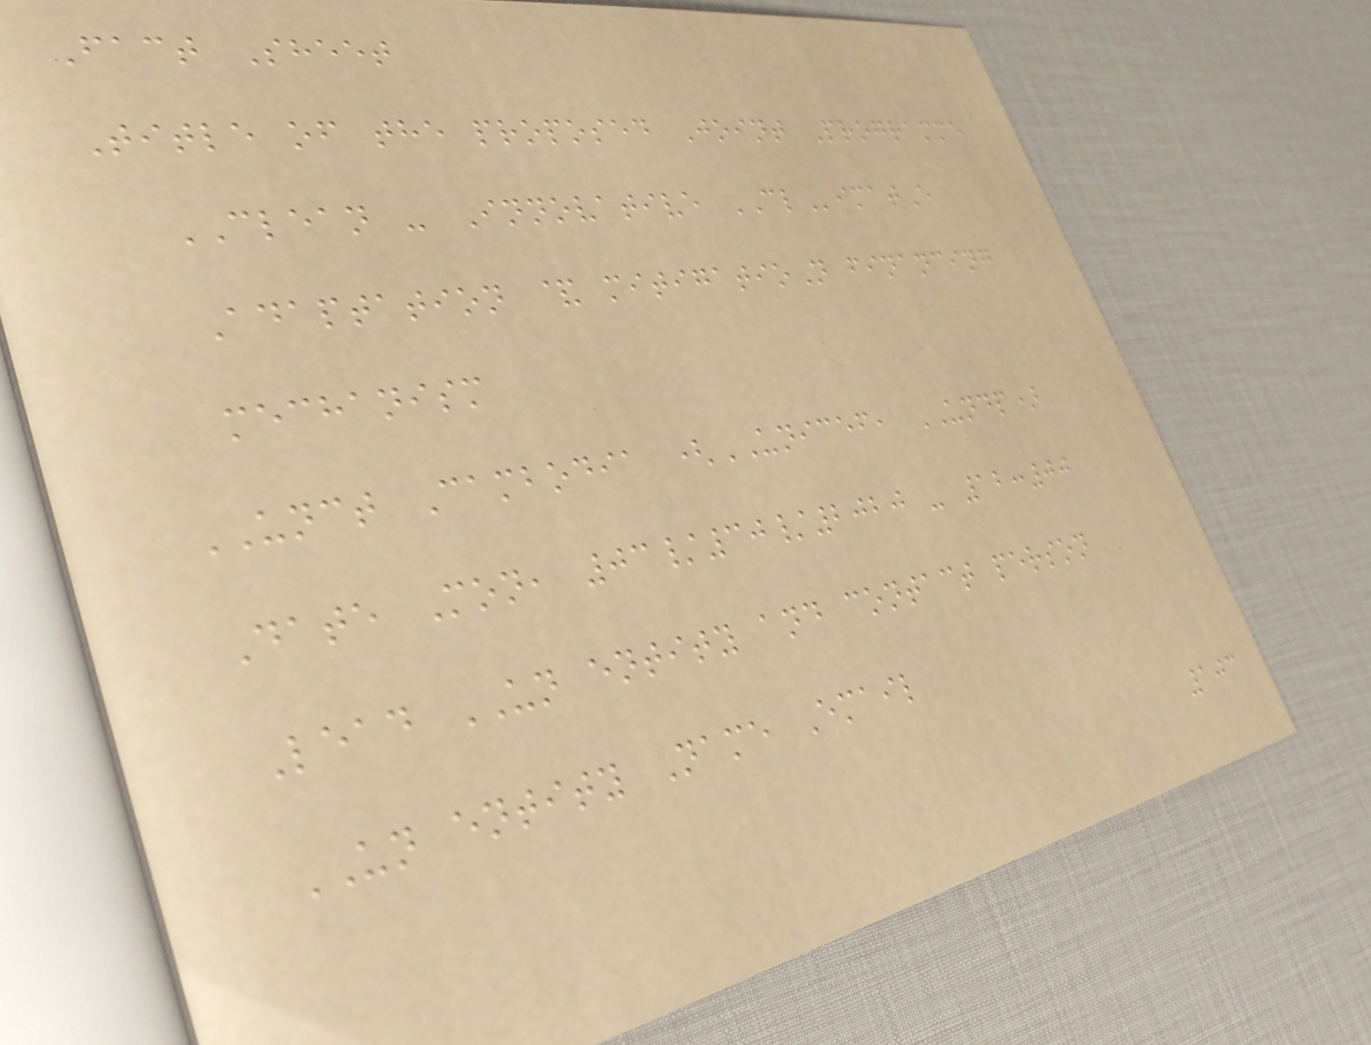Fact Sheet
Title of the proposed Joint Programme
CLEAN - Innovative CLimatE
Adaptation & mitigatioN financing
mechanism
UNCT Cambodia (UNICEF, UNDP)
Date Mon, 03/30/2020 - 12:00
Lead UN entity and contact person
UN entity Name Email
103
